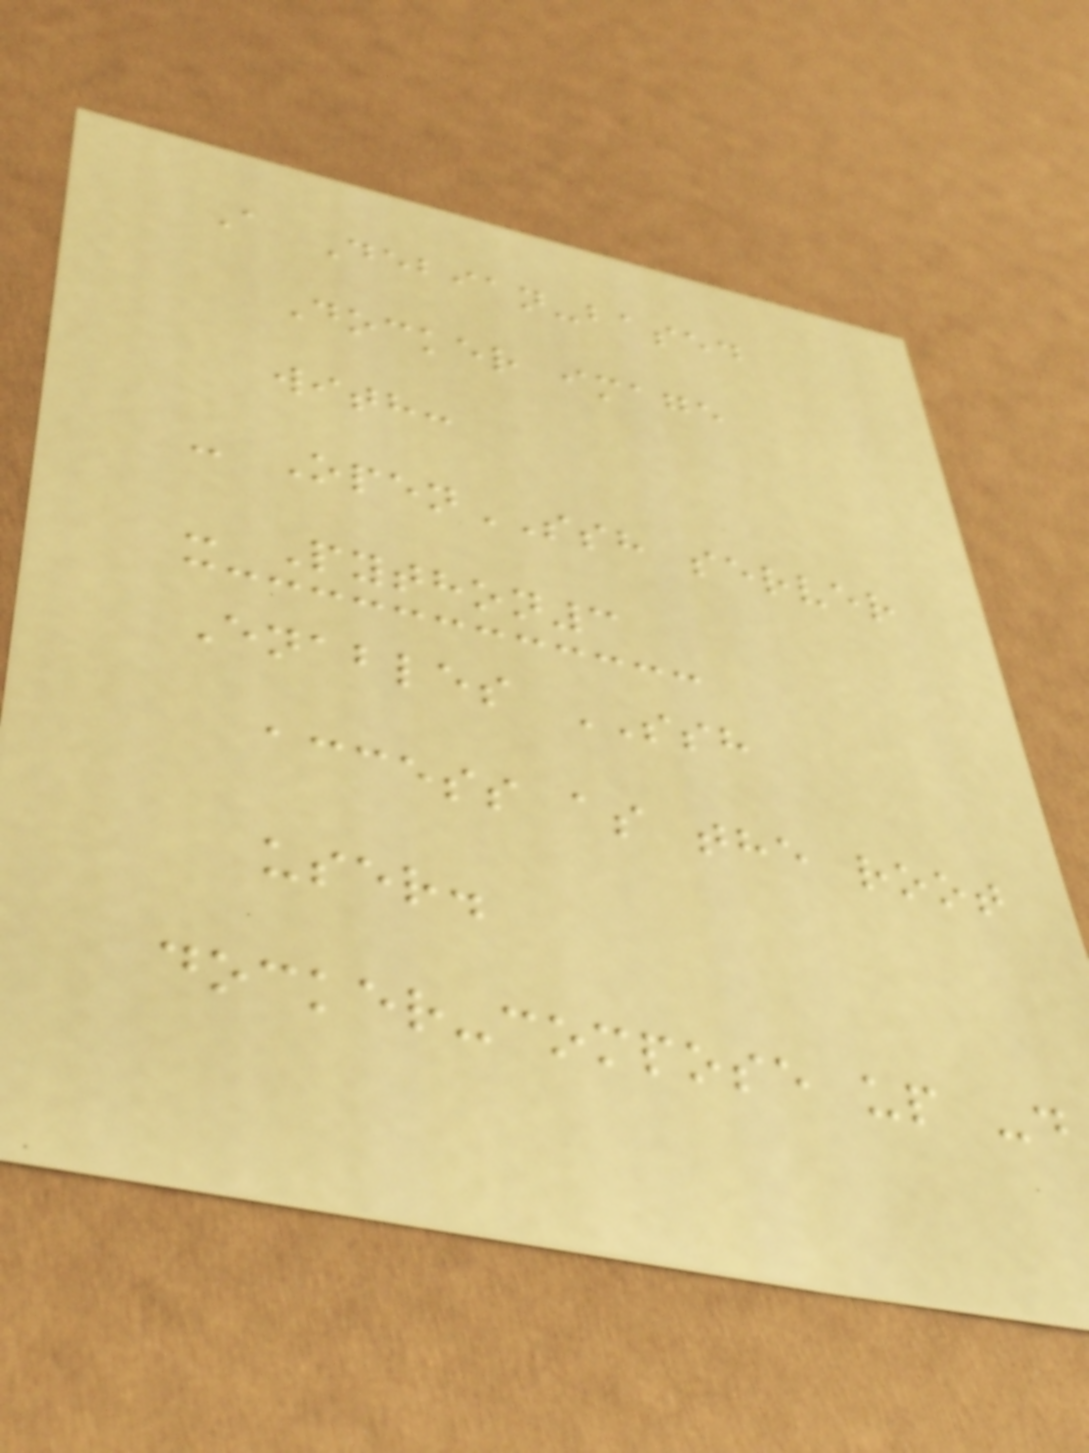A Debian-based
Docker image
with:
- OpenSSH server
- Python3
Enables SSH
access as the root
user.
docker-compose up -d
